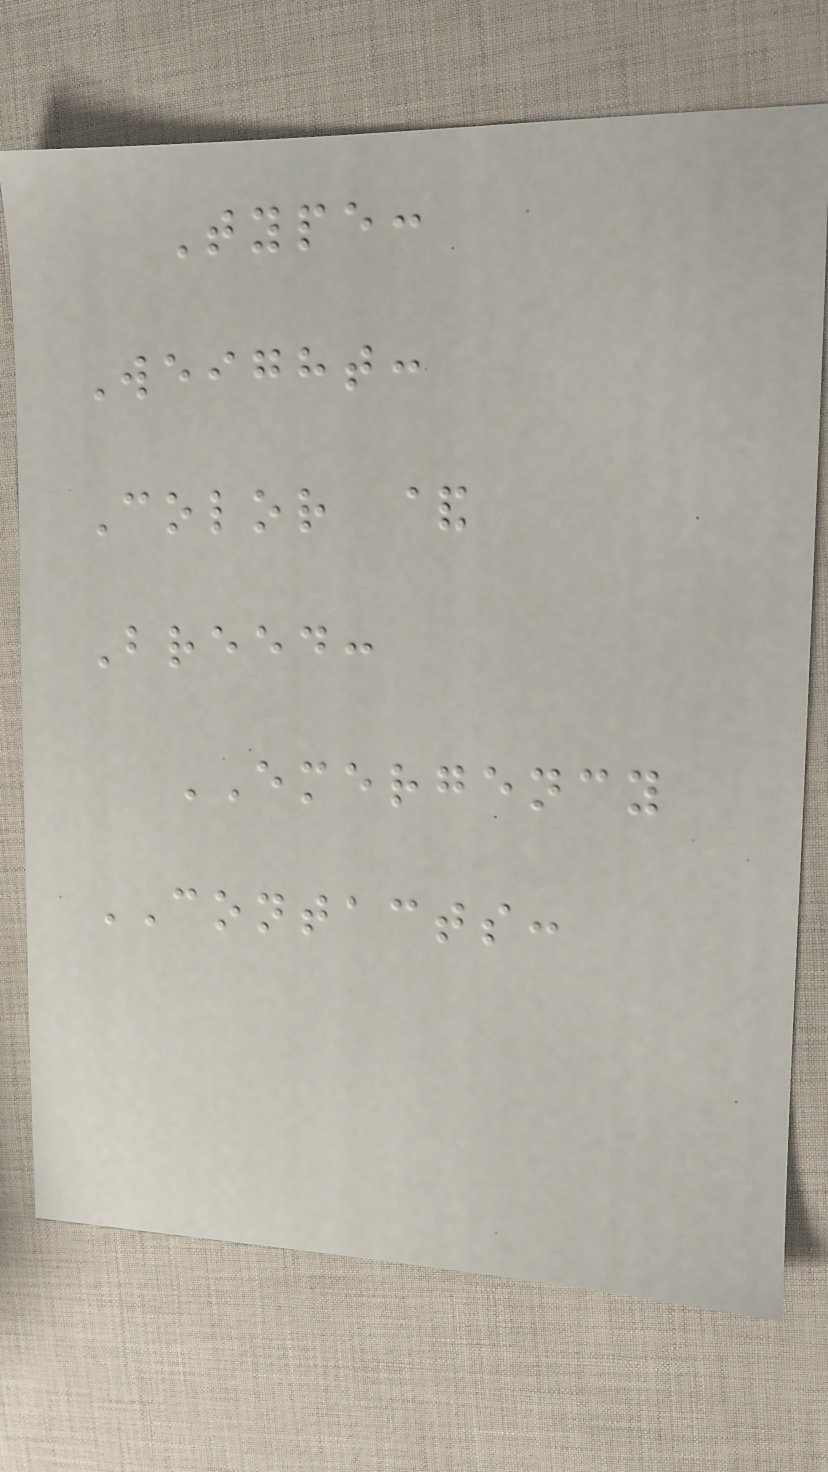Type:
Weight:
Color &
Breed:
EMERGENCY
CONTACTS:
